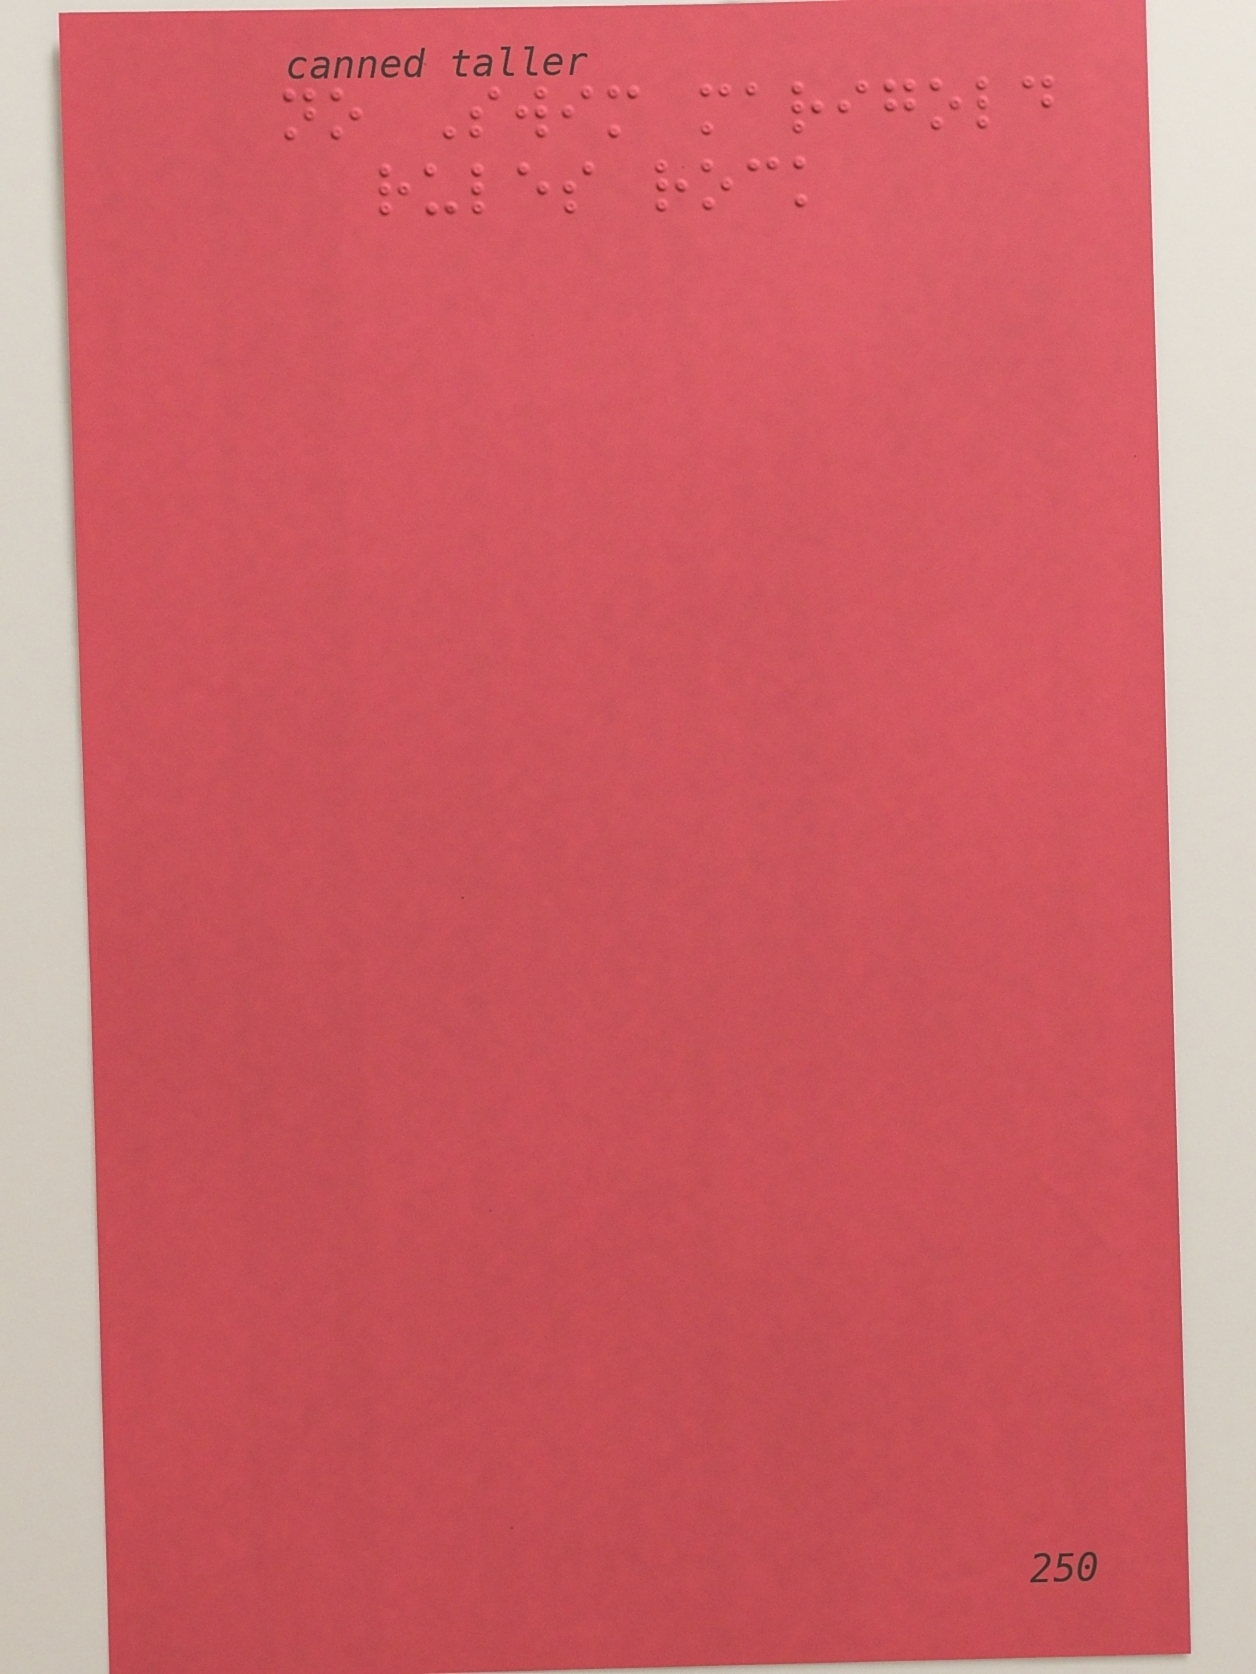no Swim marigold
rules rock
